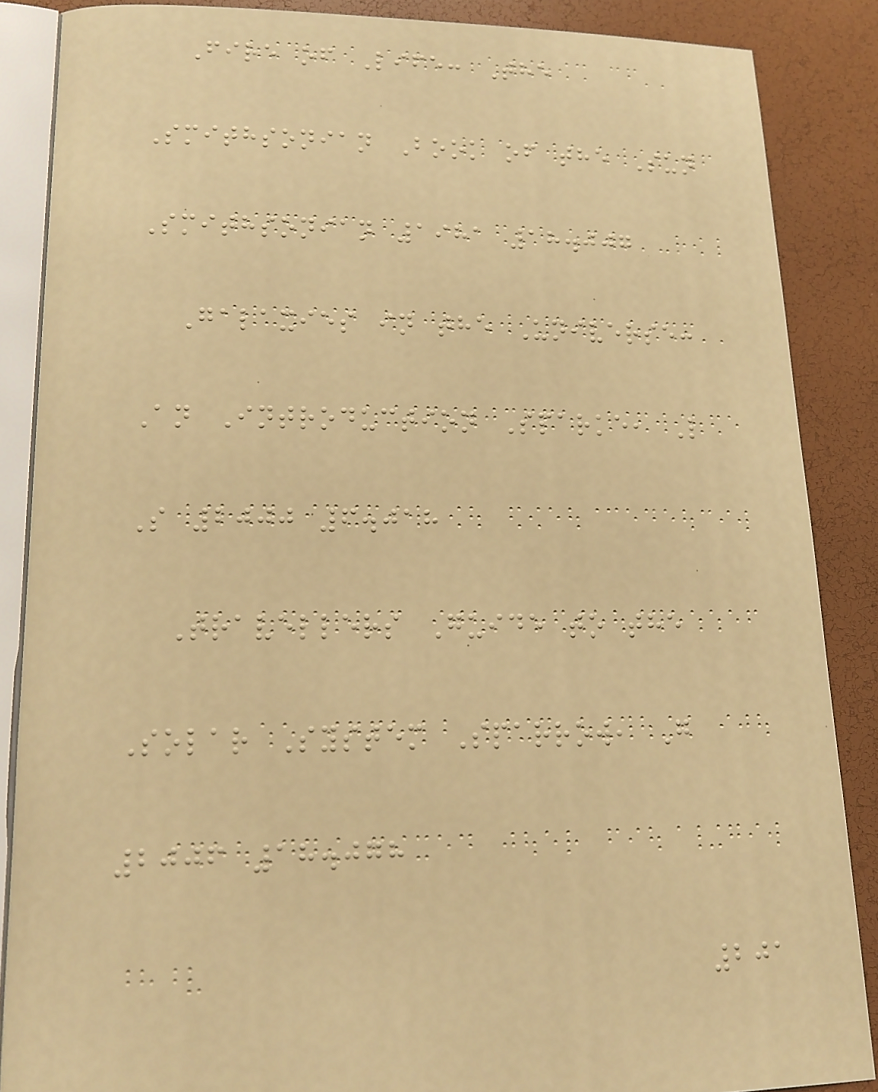Fire of Life: The
Smithsonian Book of the Sun
Smithsonian 1981 18.007
Galaxies in the Universe:
An Introduction Sparke, L
S 2000 6.018
Travellers Guide to the
Solar System Sparrow, G
2006 18.078
201
